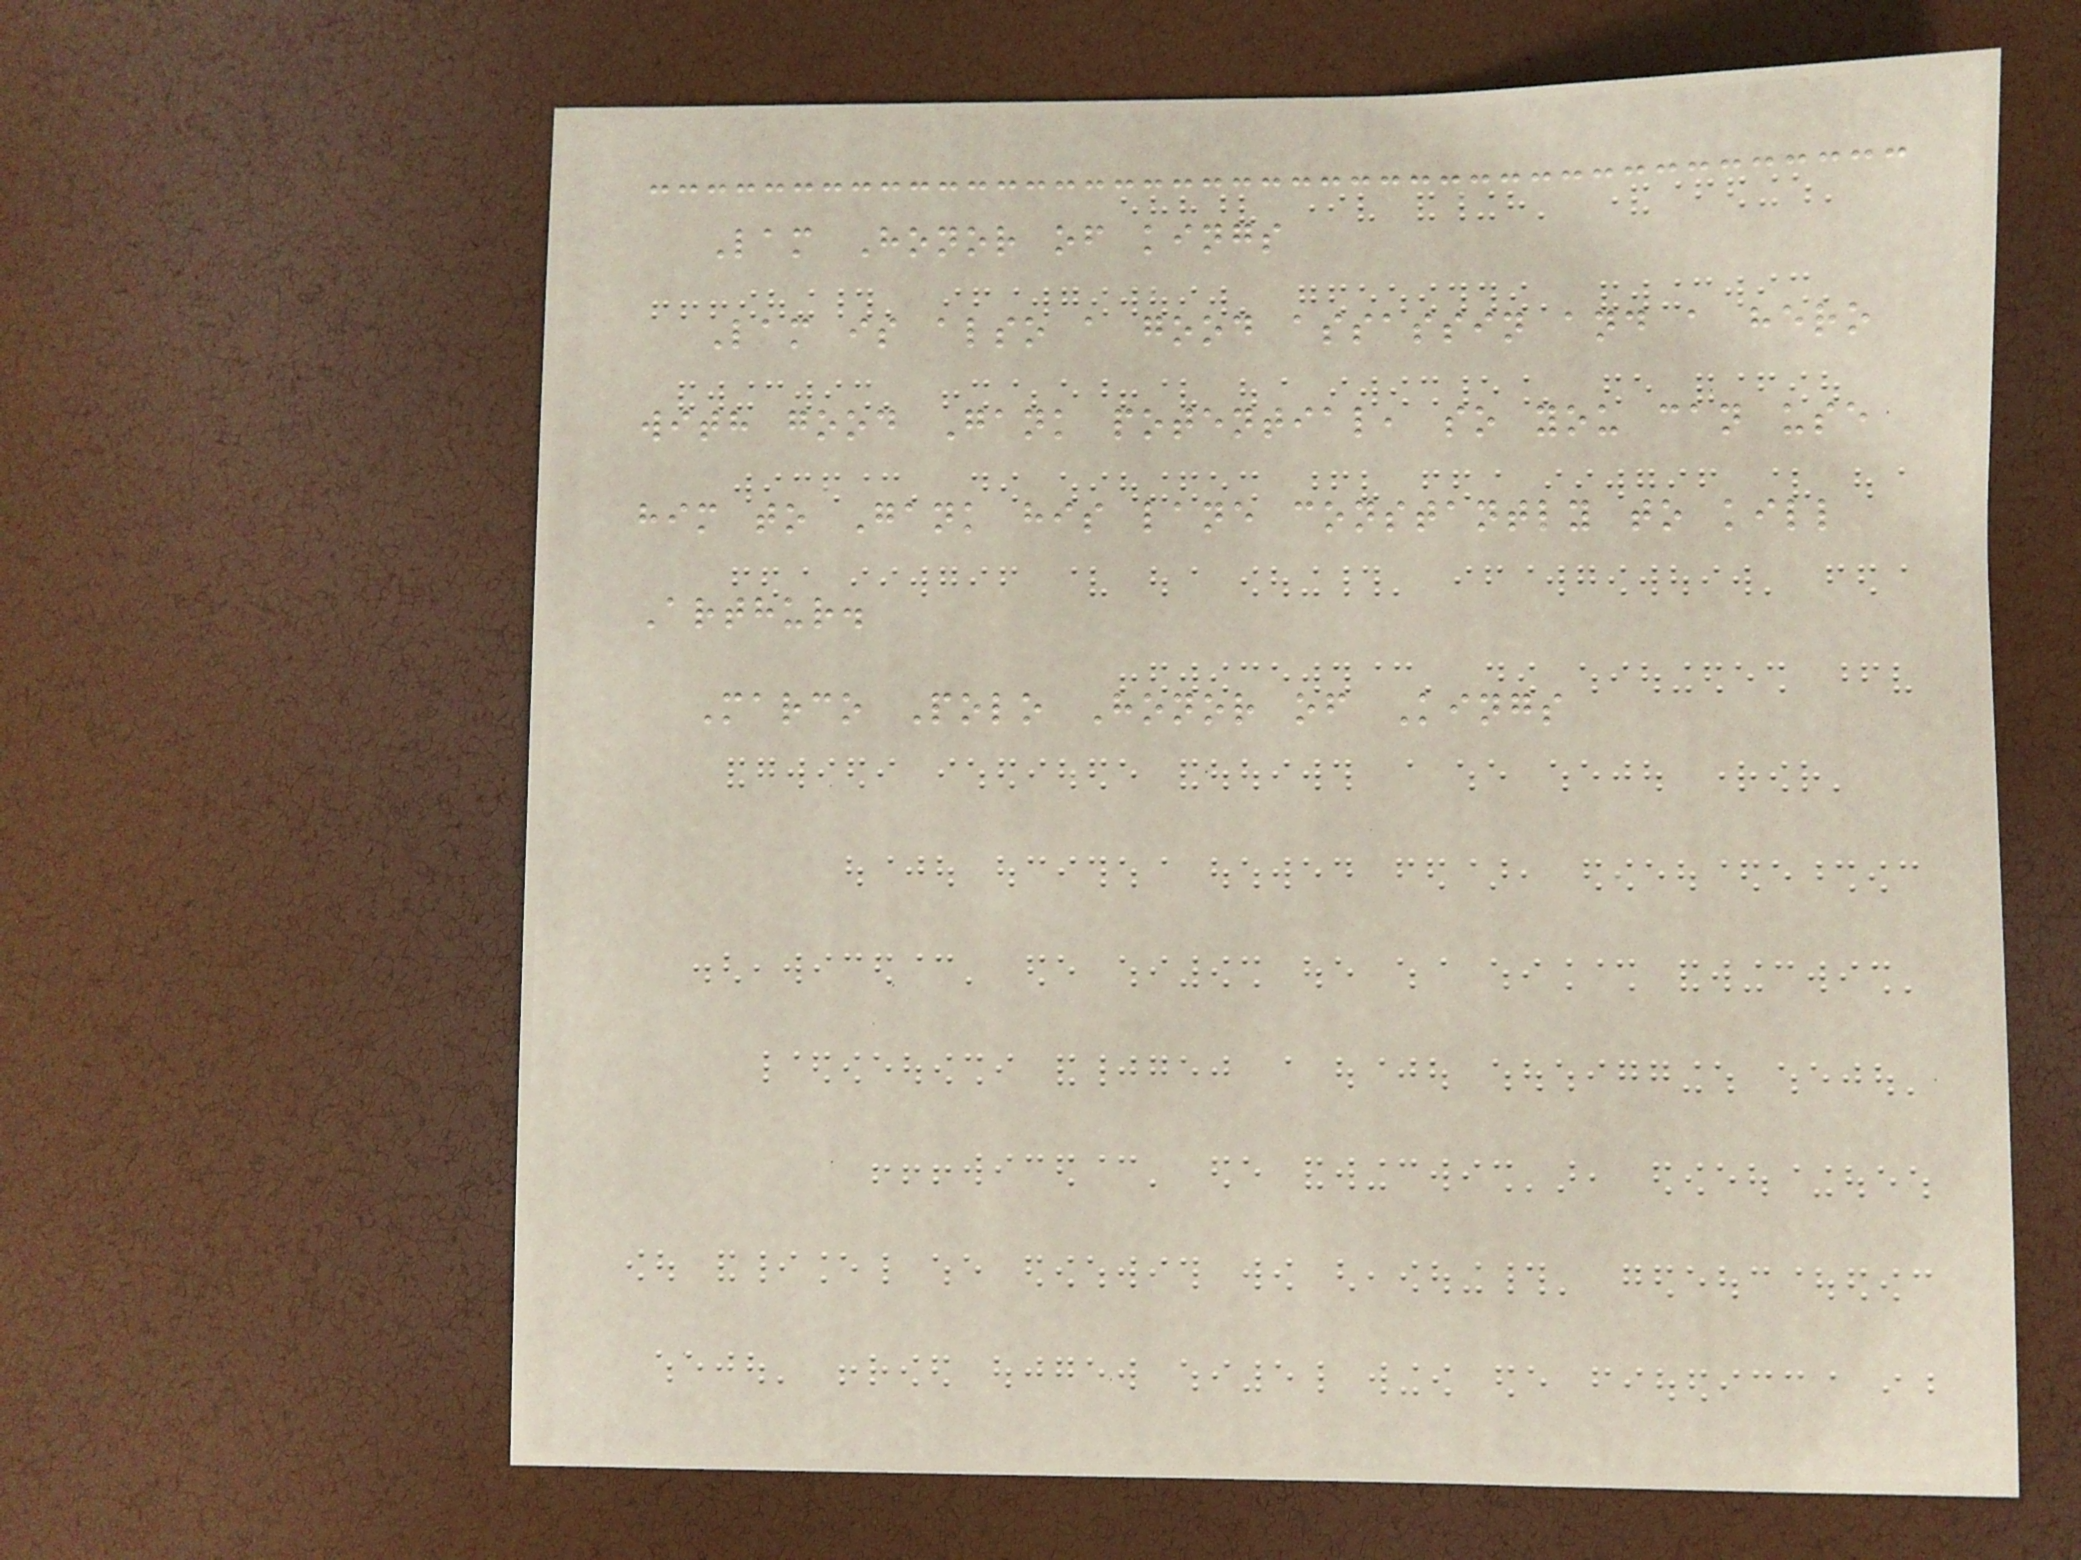Lam Honor of kings
Lam is also a good assassin and a hero
with good Gank potential, so you can use
him to Gank his lane constantly to kill
Arthur.
Marco Polo Honor of Kings
